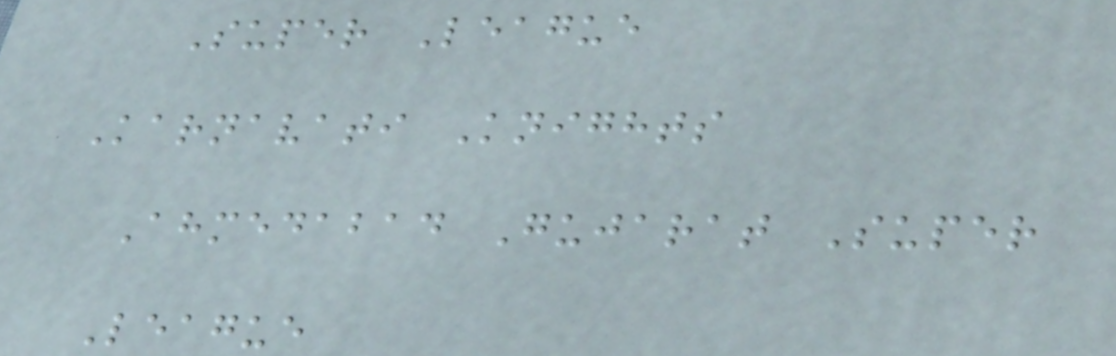Super League
Karnavati Knights
Ahmedabad Gujarat Super
League
